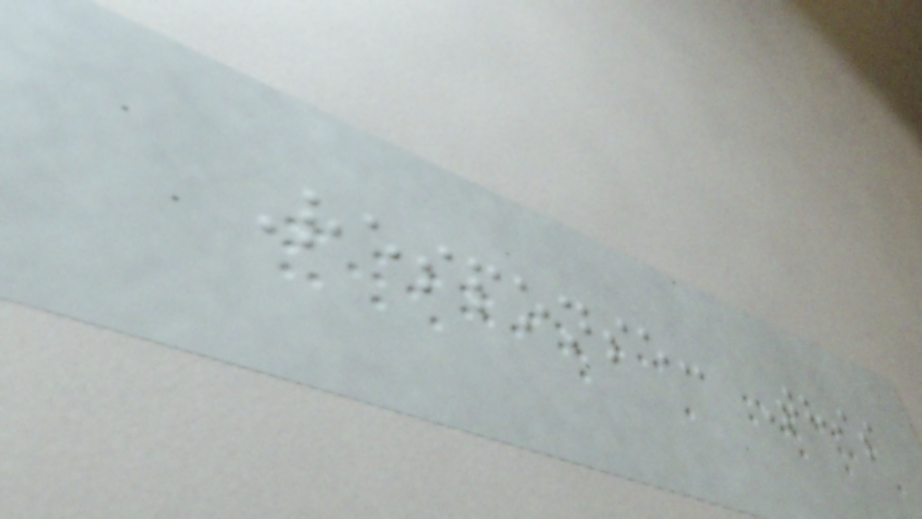Response: This
